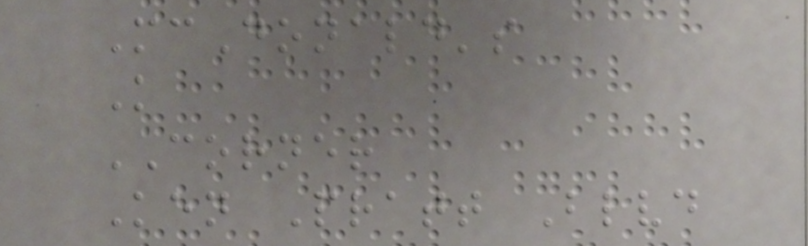McDonald's
K
CORNER
Ken Pratt Blvd
